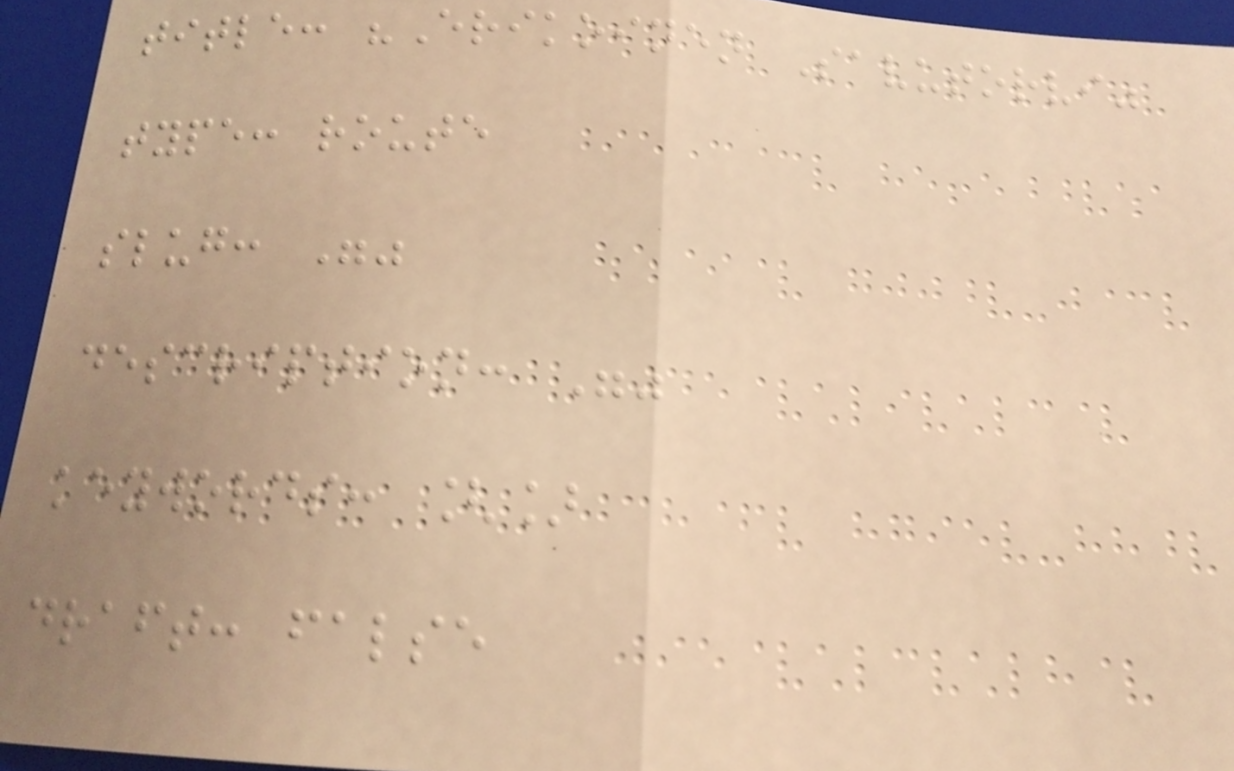title: "Erikoinen Savutorvi"
type: route
slug: ""
description: ""
keywords: []
draft: false
